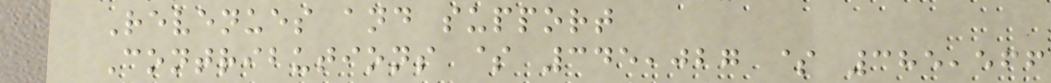Revenues and support
Contributions $ 345,027 $ 385,566
